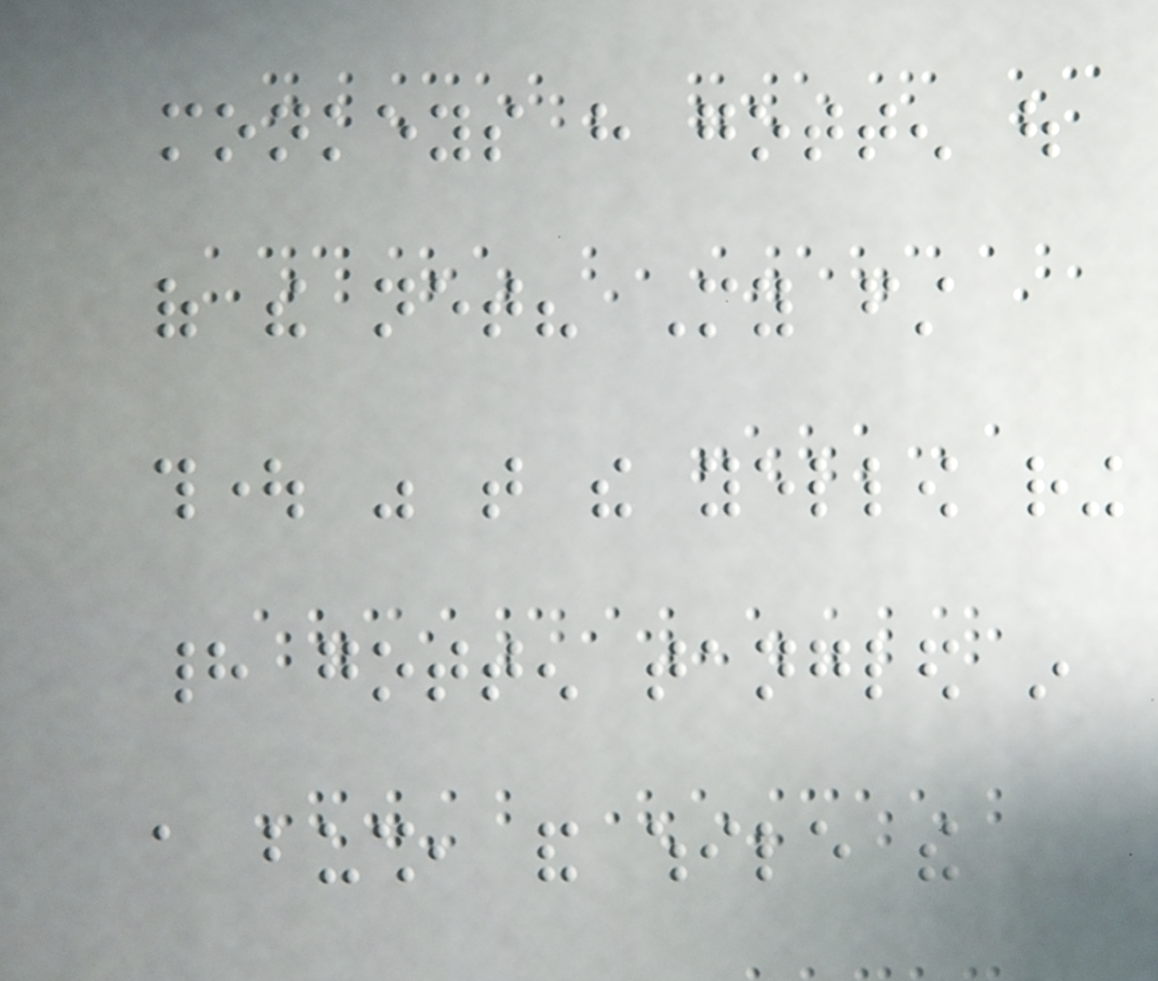monkeys have gotten out
of the net? My first
thought was that the yellow ring
had gotten tangled in
a bush, and while the
